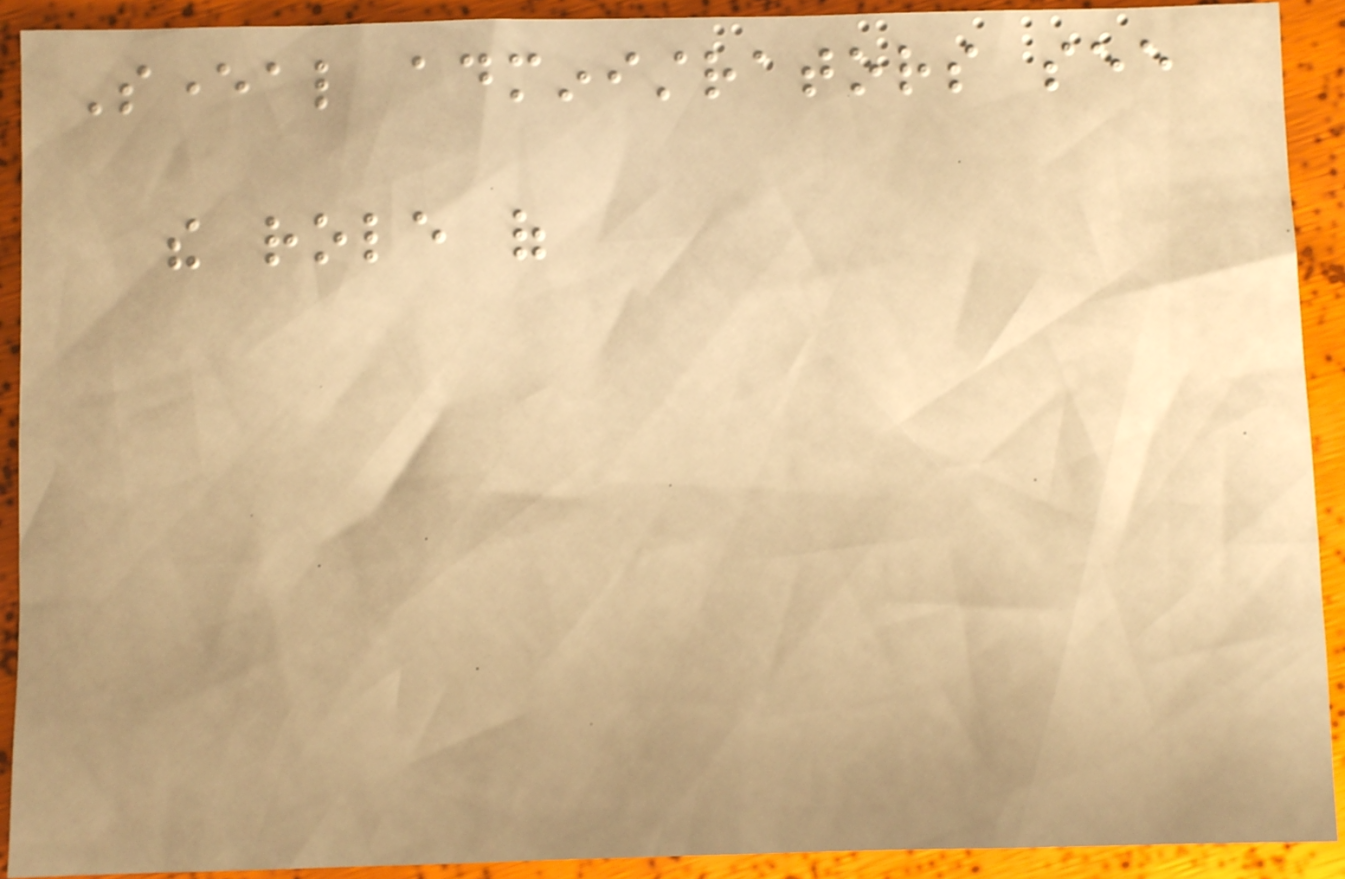Several administrators see
the role of
